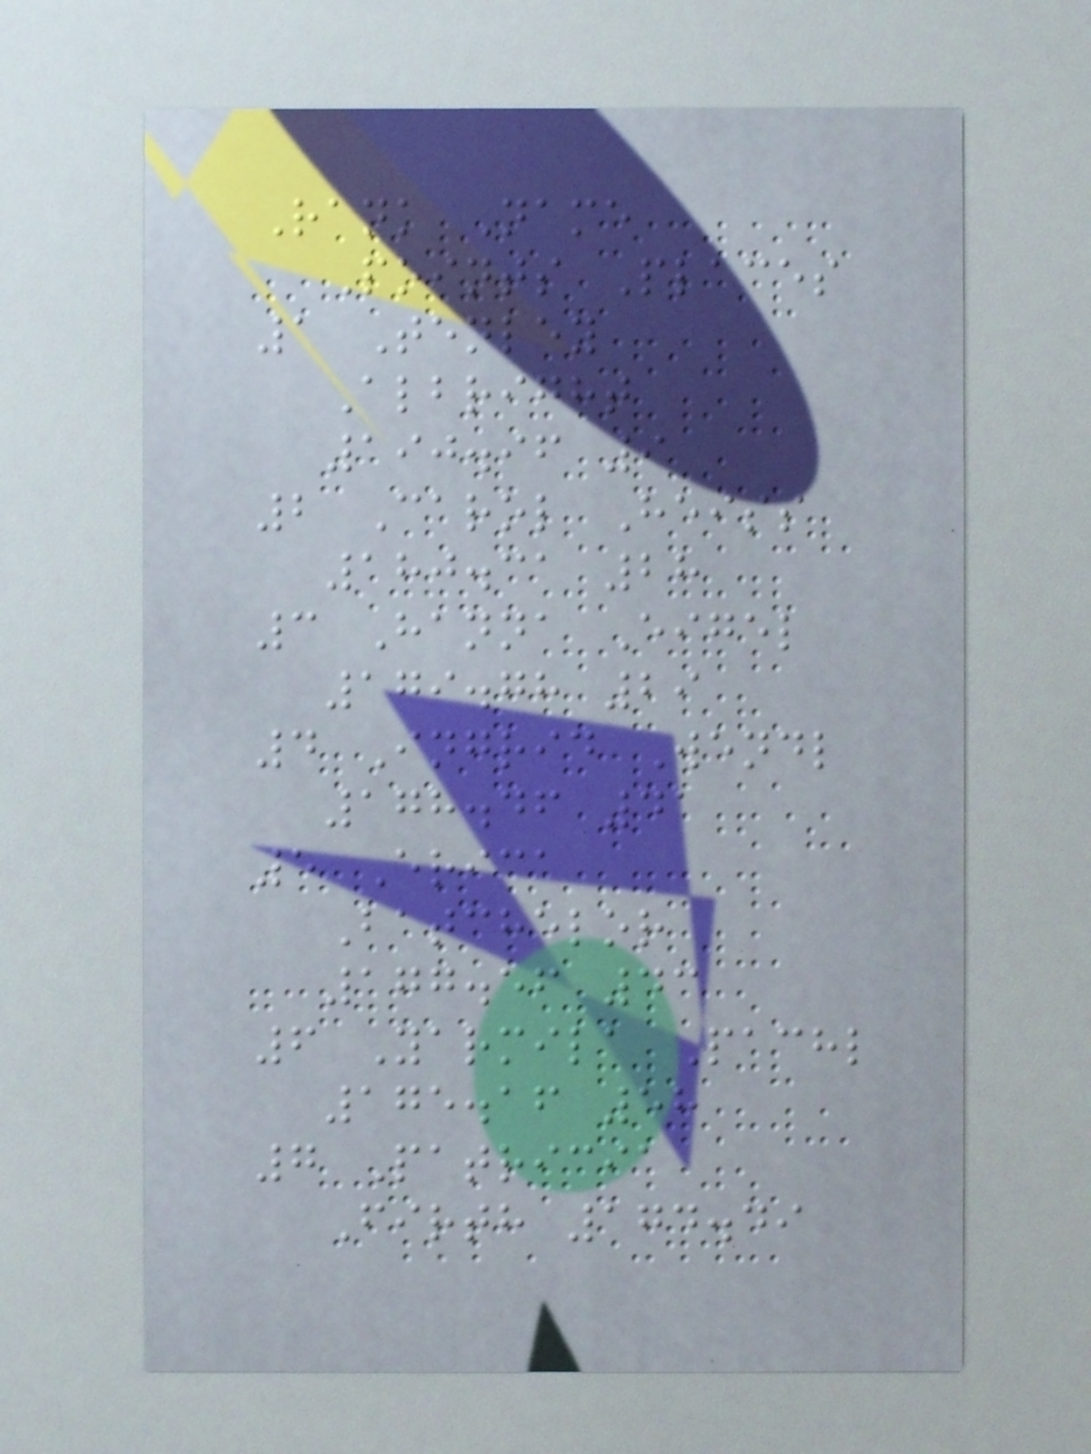Rank Name
Points Places
1 Tenley
Albright
190.96 9
2 Carol Heiss
180.31 28
3 Hanna Eigel
179.78 29
4 Ingrid Wendl
178.46 41
5 Erica
Batchelor
177.56 43
6 Yarmila Pachl
175.16 58
7 Patricia
Firth 174.49
